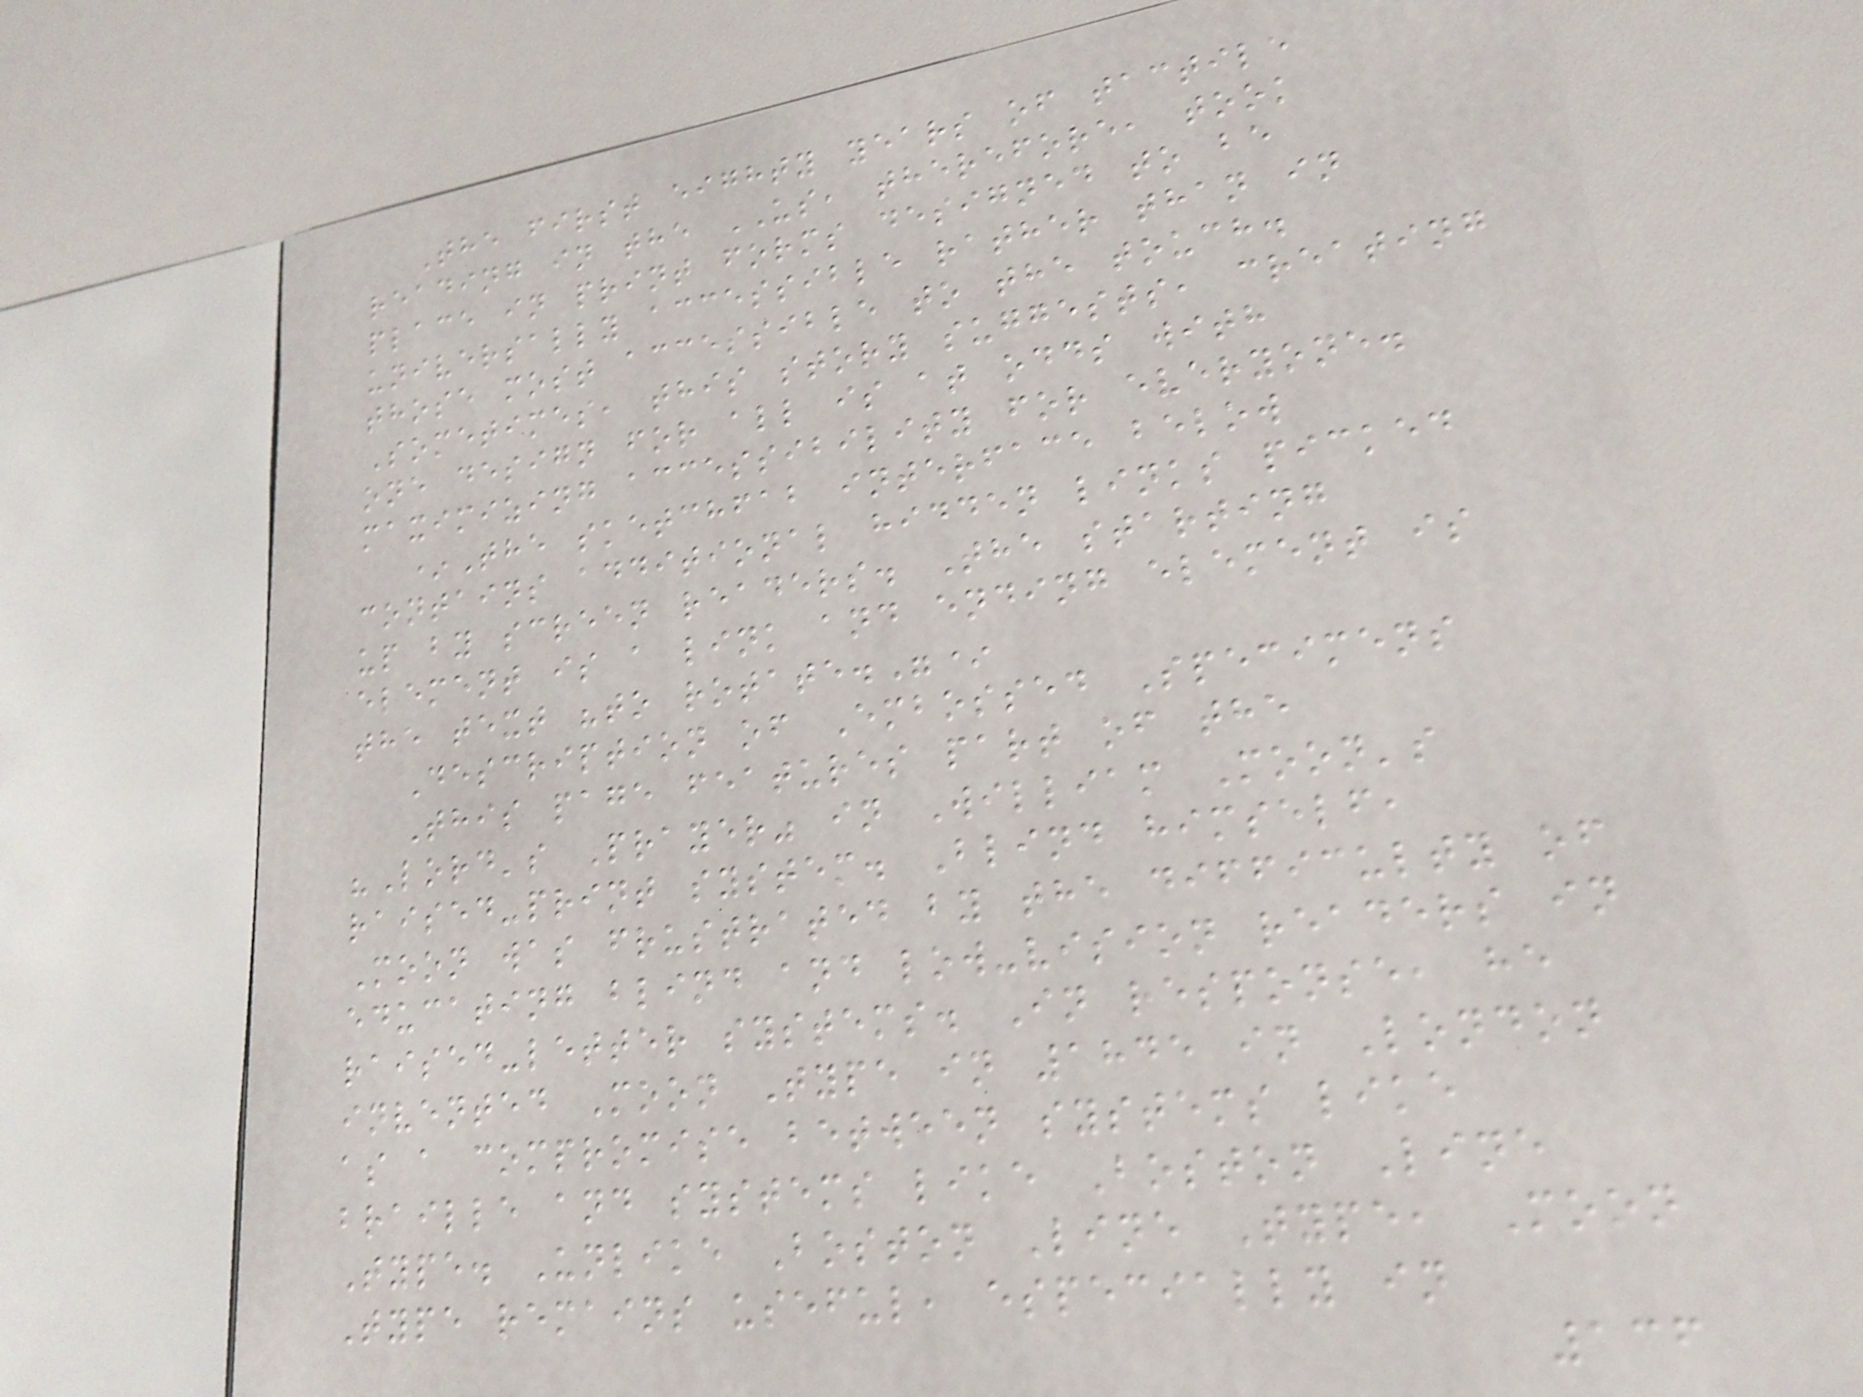The first eighty years of tactile
reading in the US, therefore, took
place in print forms designed to be
universally accessible rather than in
those most accessible to the touch.
Sometimes, this story suggests, creating
one design for all is at odds with
maximizing accessibility for everyone.
*The sketchfab interface below
contains additional hidden links picked
up by screen readers. The starting
element is a link and ending element is
the text "to rotate."*
Description of Embossed Specimens
This page features part of the
"Lord's Prayer" in William Moon's
raised-print system. Blind himself,
Moon was frustrated by the difficulty of
educating blind and low-vision readers in
raised-letter systems. In response, he
invented Moon Type in 1845 in London
as a compromise between systems like
braille and systems like Boston Line
Type. Unlike Boston Line Type, Moon
Type remains useful, especially in
136
